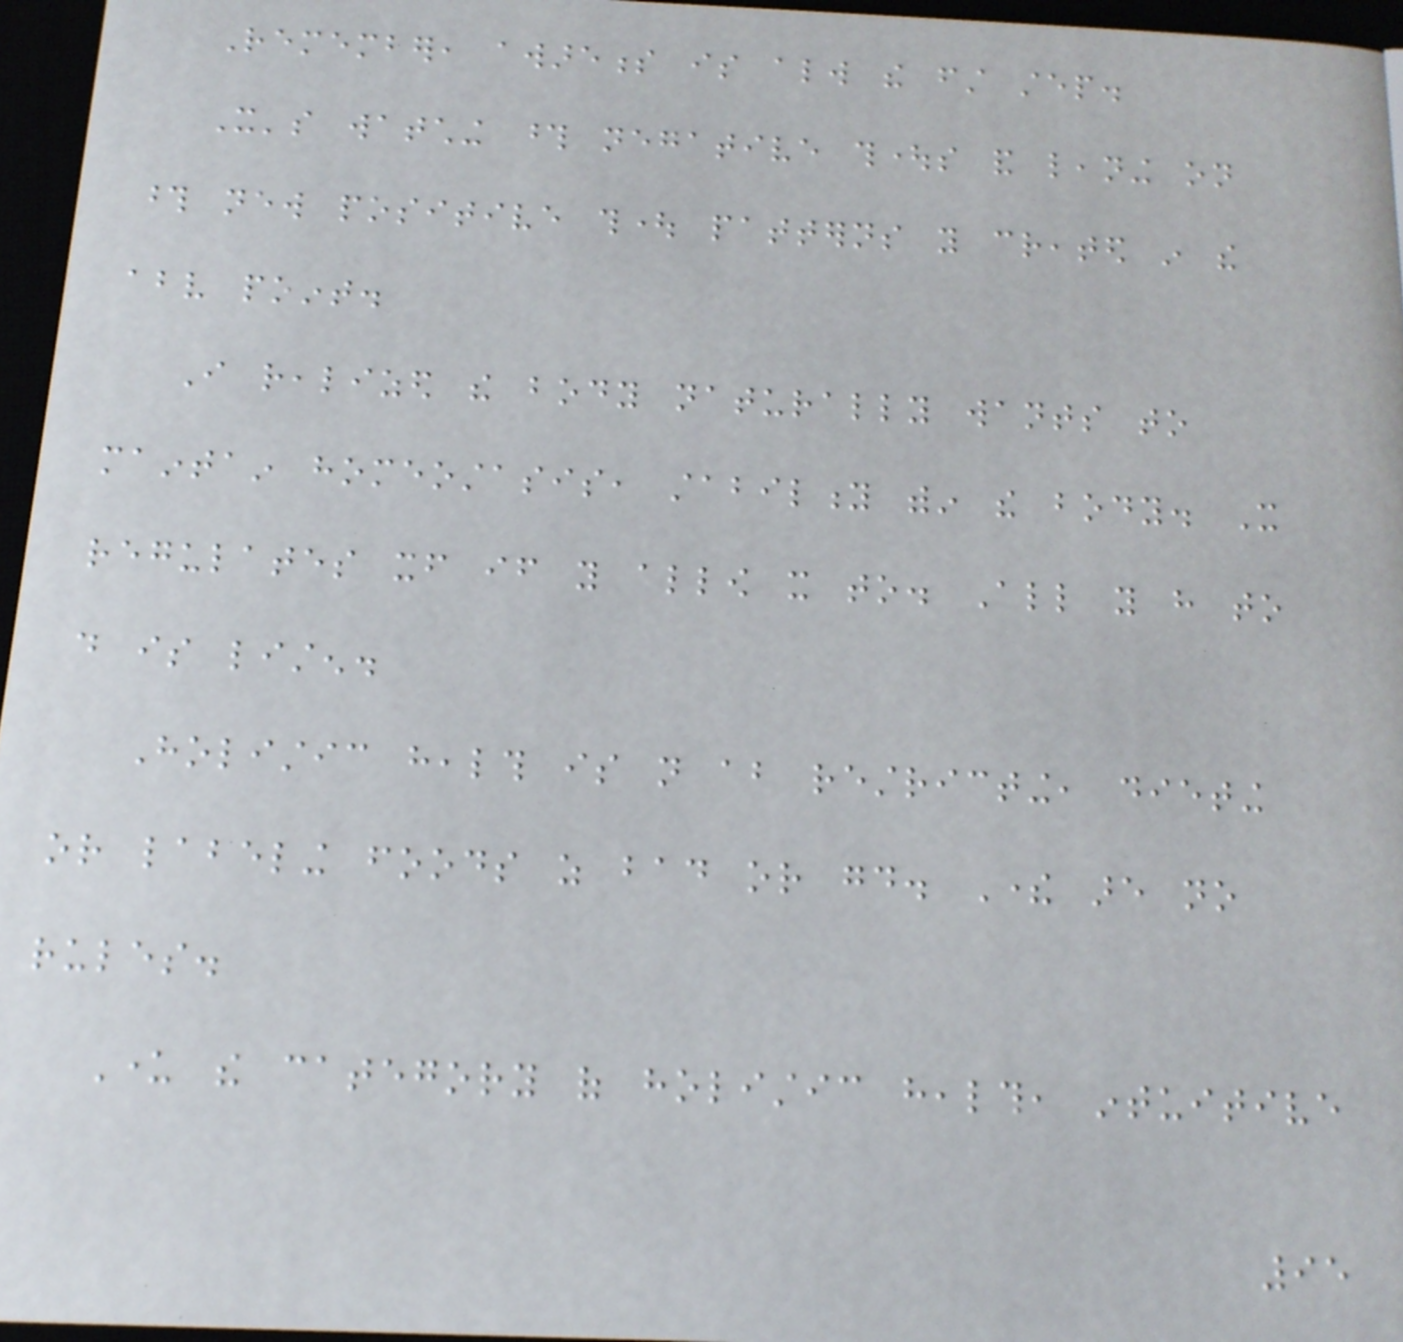Remember, awareness is always the first step.
It's watching those negative thoughts and leaning on
those new positive thought patterns you created in the
above point.
I realized the body naturally wants to
maintain homeostasis, stability within the body. It
regulates itself if you allow it to. All you have to
do is listen.
Holistic health is not about restricting, dieting
or labeling foods as bad or good. There are no
rules.
Under the category of holistic health, intuitive
95
